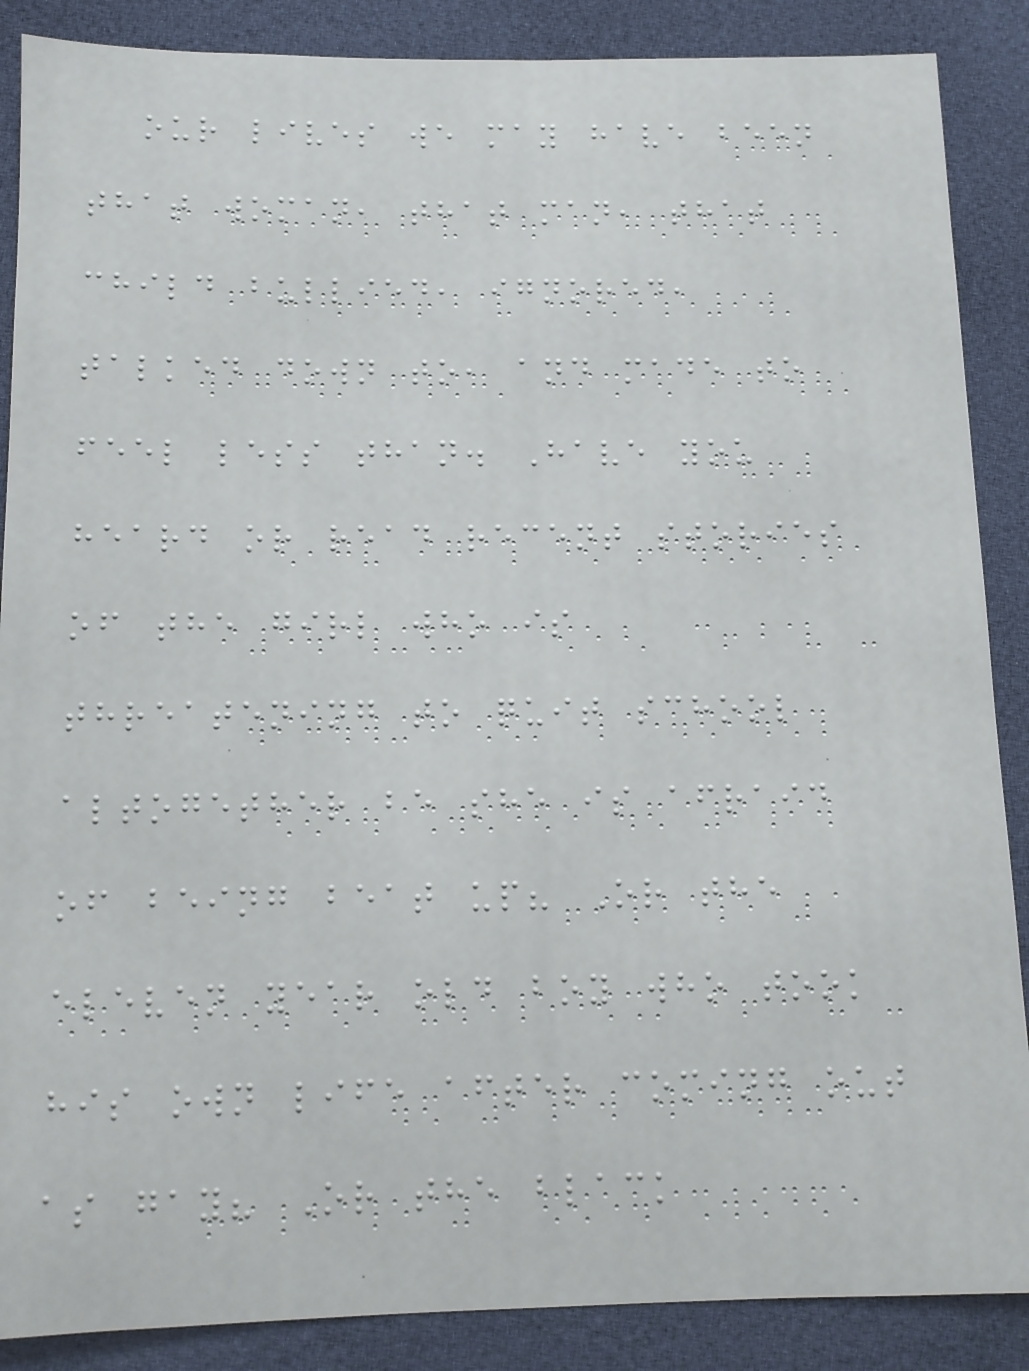our lives we may have been
that woman, that man, that
child bullied, ignored,
talked down to, and made to
feel less than. Have you
heard or read recent stories
of the girl who is
threatening to quit school
altogether be she is afraid
of being beat up? Or the
eleven year old boy who took
his own life after coming out
as gay? Or the black
